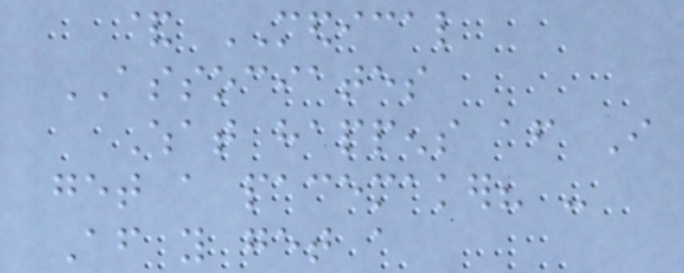& MEDICAL
ASSOCIATES
What happens after I
get a pacemaker? -
After you get a
